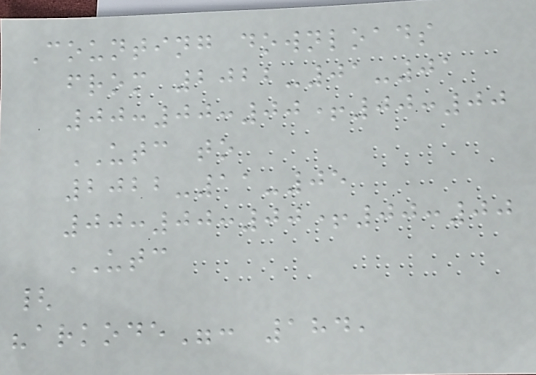Counting downloads
from 2022-01-01
00:00:00+00:00
UTC to
2022-11-05
00:00:00+00:00
UTC
{
"arkode": 184,
